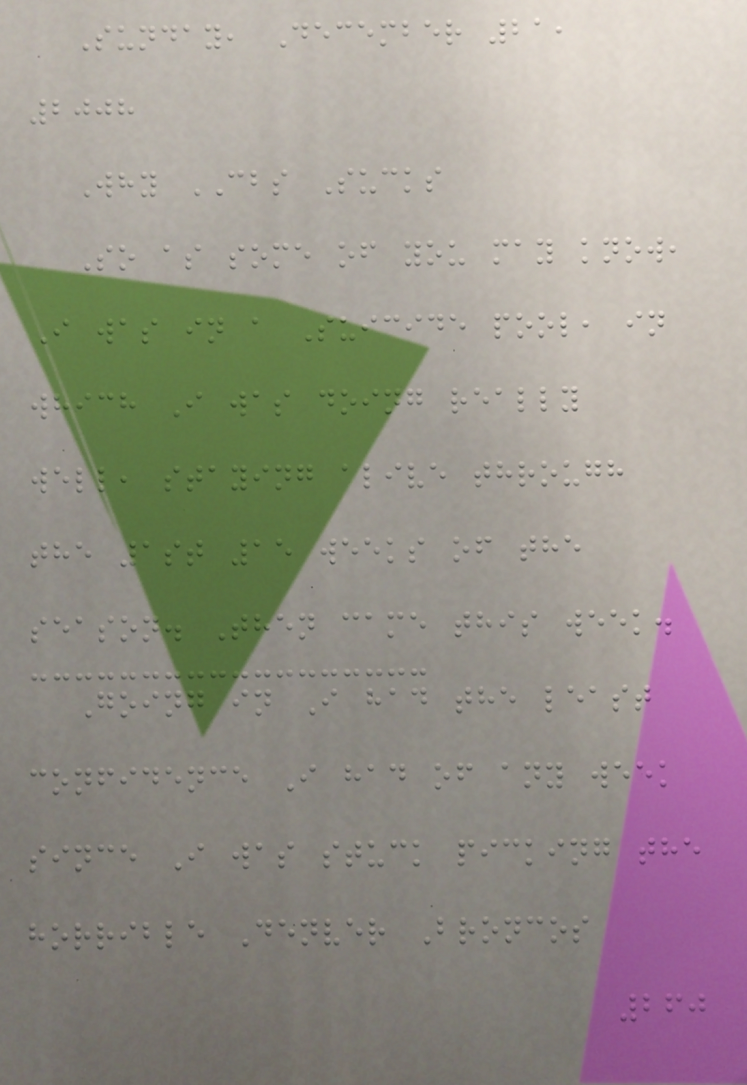Sunday, December 21,
2008
Why CBS Sucks
So as some of you may know,
I was in a Suicide pool, in
which I was doing really
well, staying alive through
the 1st 15 weeks of the
season. Then came this week.
Going in I had the least
confidence I had of any week
since I was stuck picking the
horrible Denver Broncos
260
